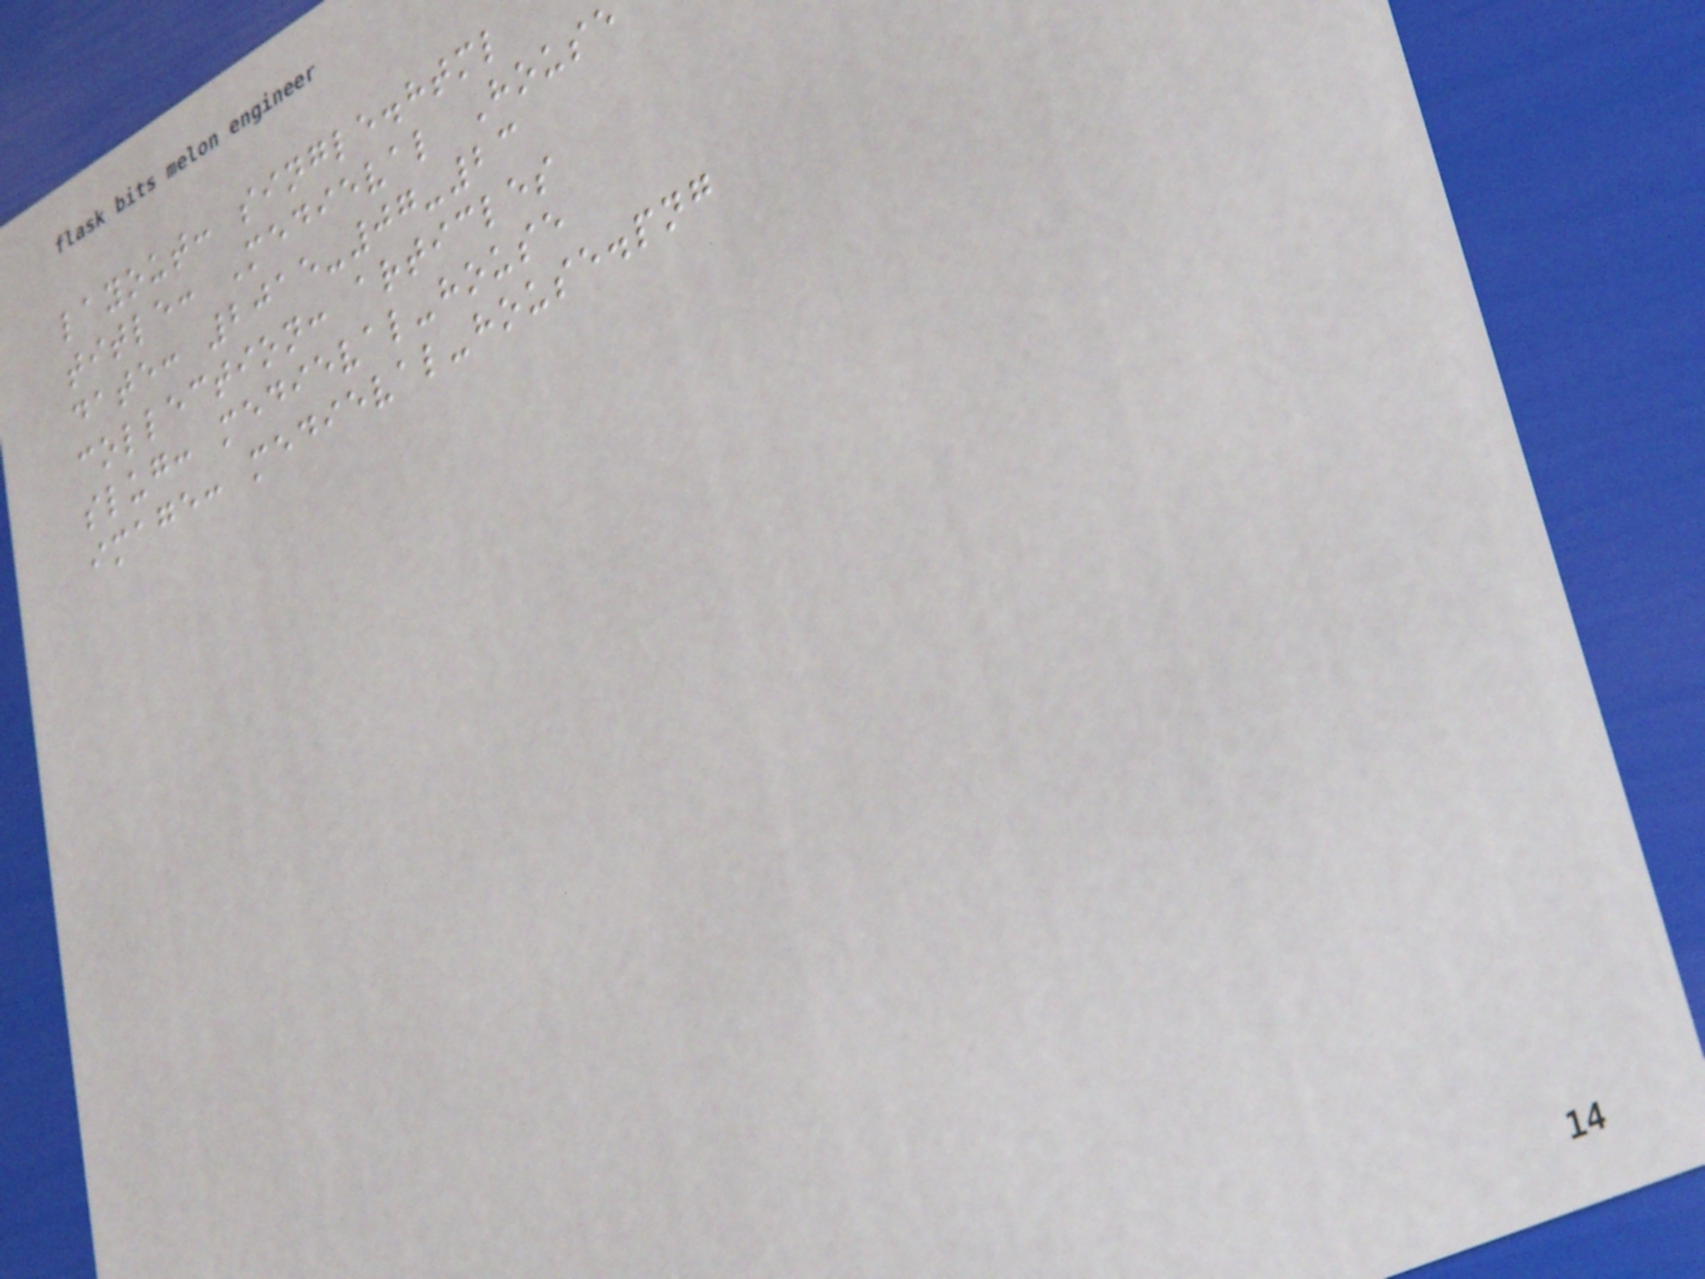layout: single.html
title: Medieval House
date: 2015-07-23
collection: articles
slug: medieval-house
image: medieval-house.png
